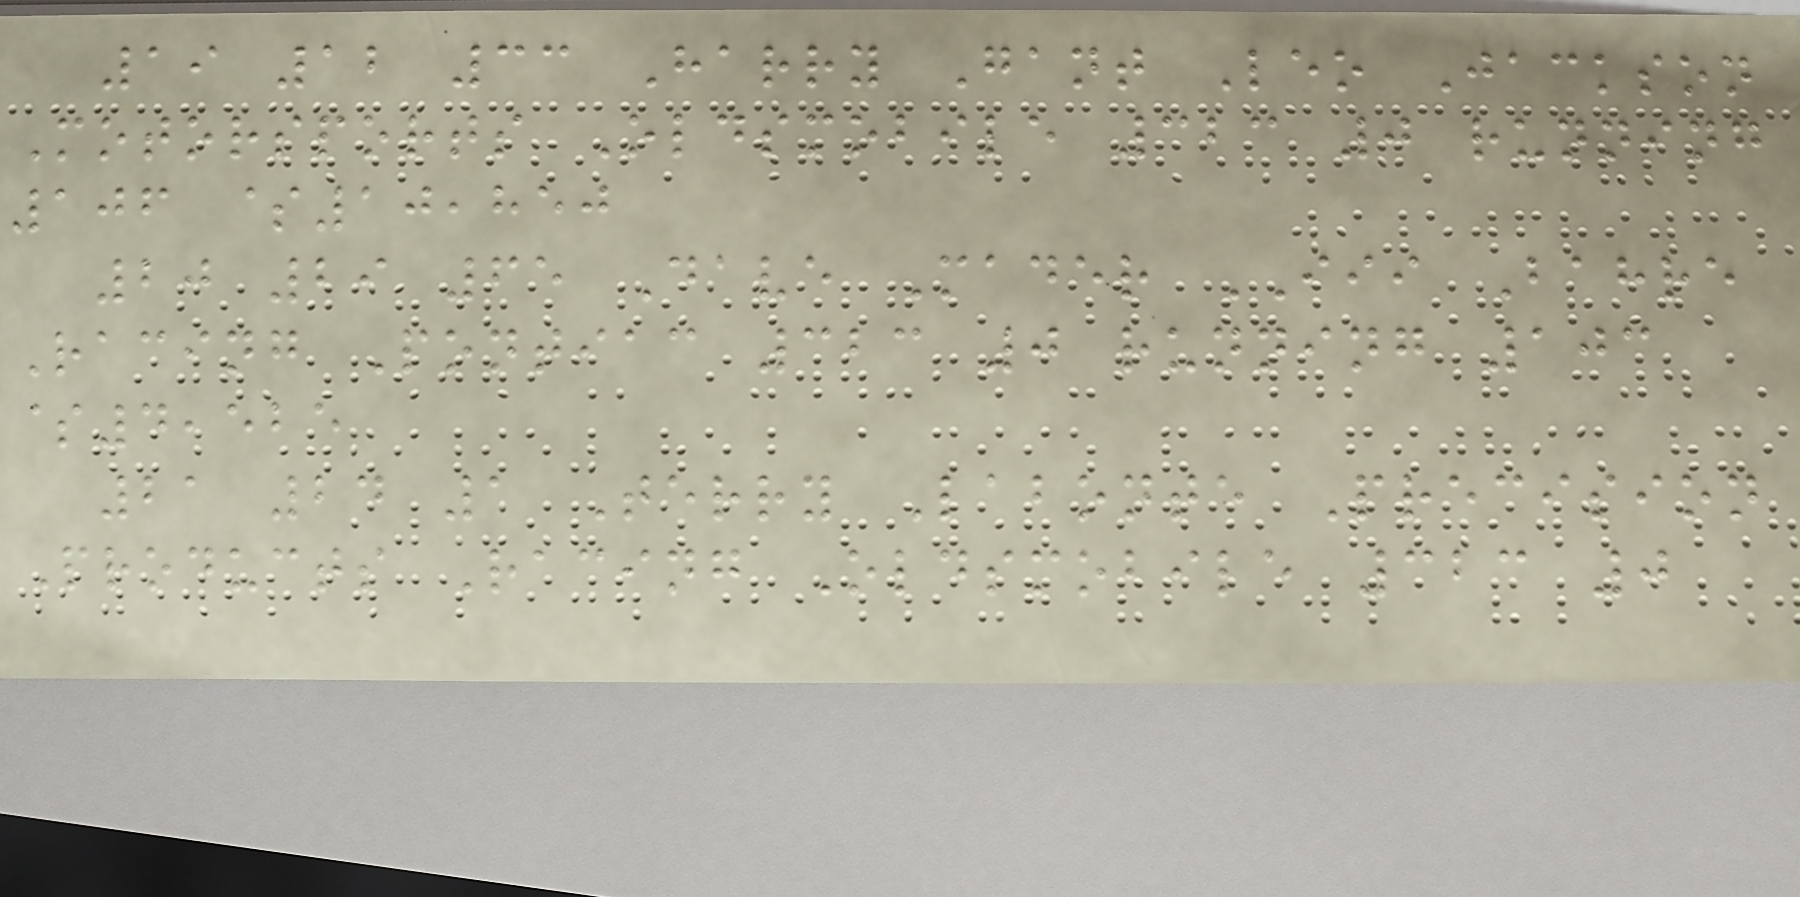19 12 33 Harry Gant Leo Jackson
Motorsports Oldsmobile 323 0 running
106 $10,850
20 29 65 Dave Mader III Bahre
Racing Pontiac 323 0 running 103
$4,525
21 24 1 Terry Labonte Precision
Products Racing Oldsmobile 323 0
